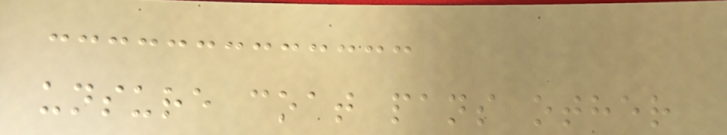unsure coat pans other
